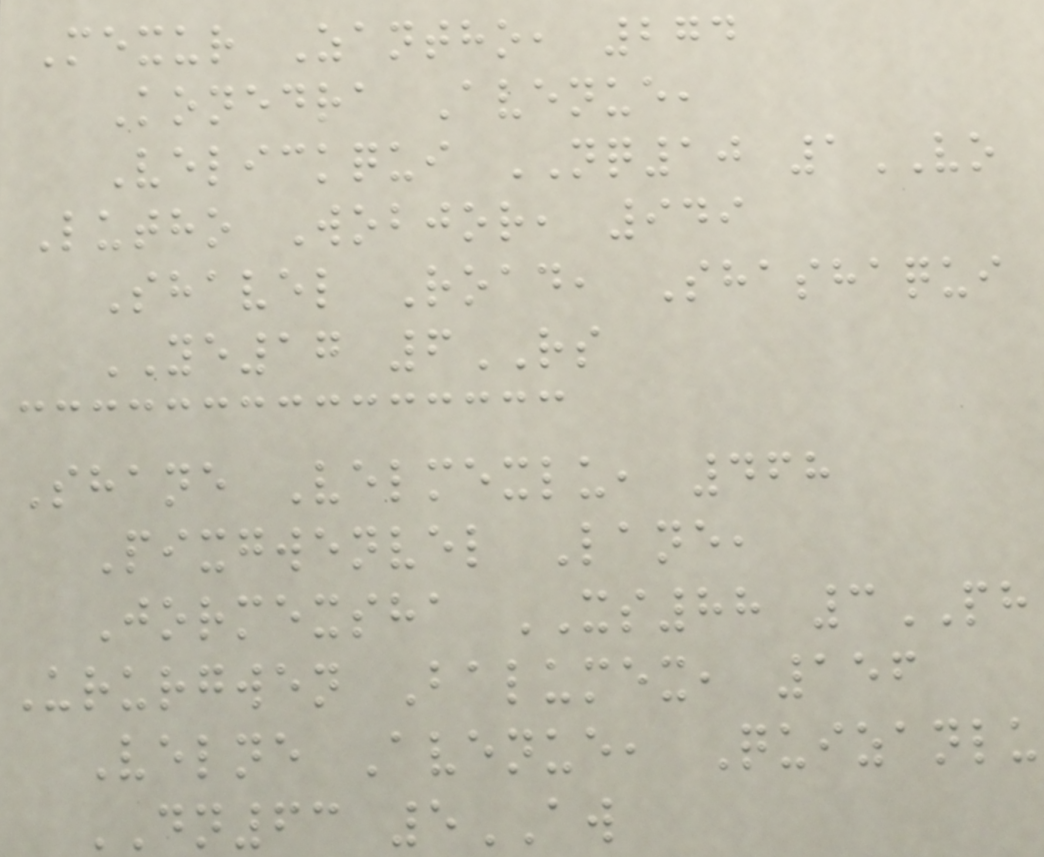Mexur Zantho, 274
Konedra Avenue,
Velickqui NQ10 1VO
Lutho Wobjor, 949
Shavel Road, Shashaqui
YE17 6RS
Shane Velmexlu, 468
Pixgwenvel Lane,
Jormexsha XS88 3PH
Ururgwen Balumex, 156
Velne Avenue, Quizanlu
DN63 5AW
